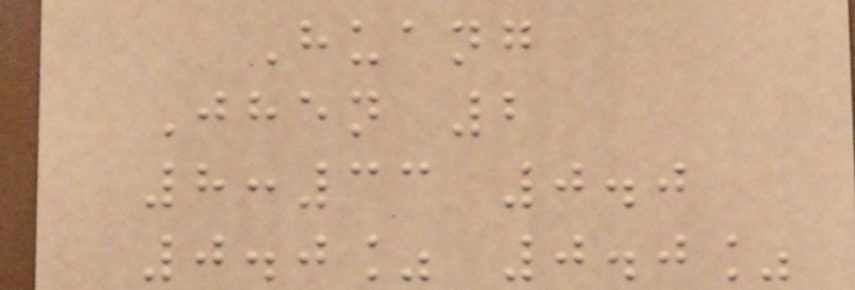Huang
Jhen 2
8:33 0.0
0.0% 0.0%
